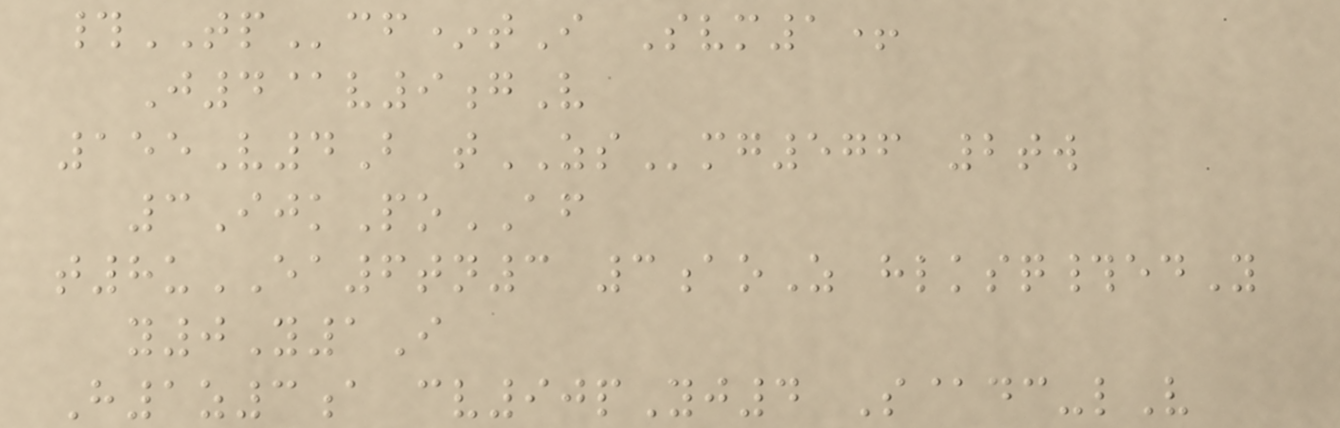#TPcf*tI Svm1+
J4@v9gV
155V4B tZSmg576 2tw
3IjkPoAF
t8uEA6tn3 3aoZ hlksq#edY
y0Y1I
H1z3a cv90pYj4 S@dc-lV
